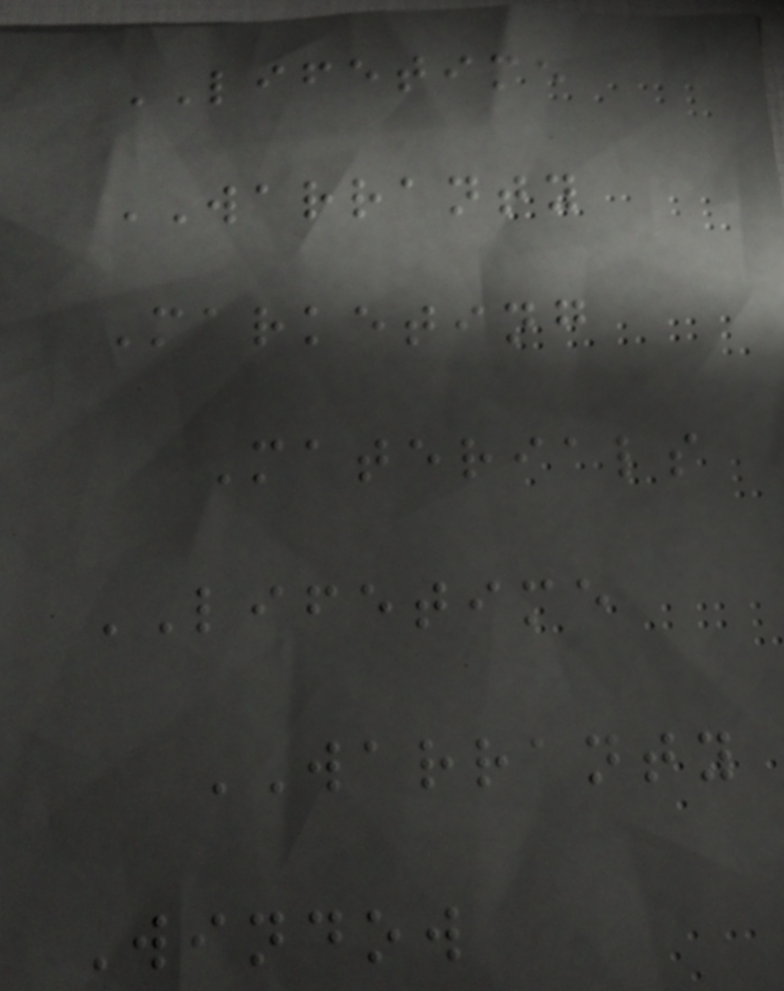LIFETIME
WARRANTY
Marketing
Materials
LIFETIME
WARRANTY
Window
